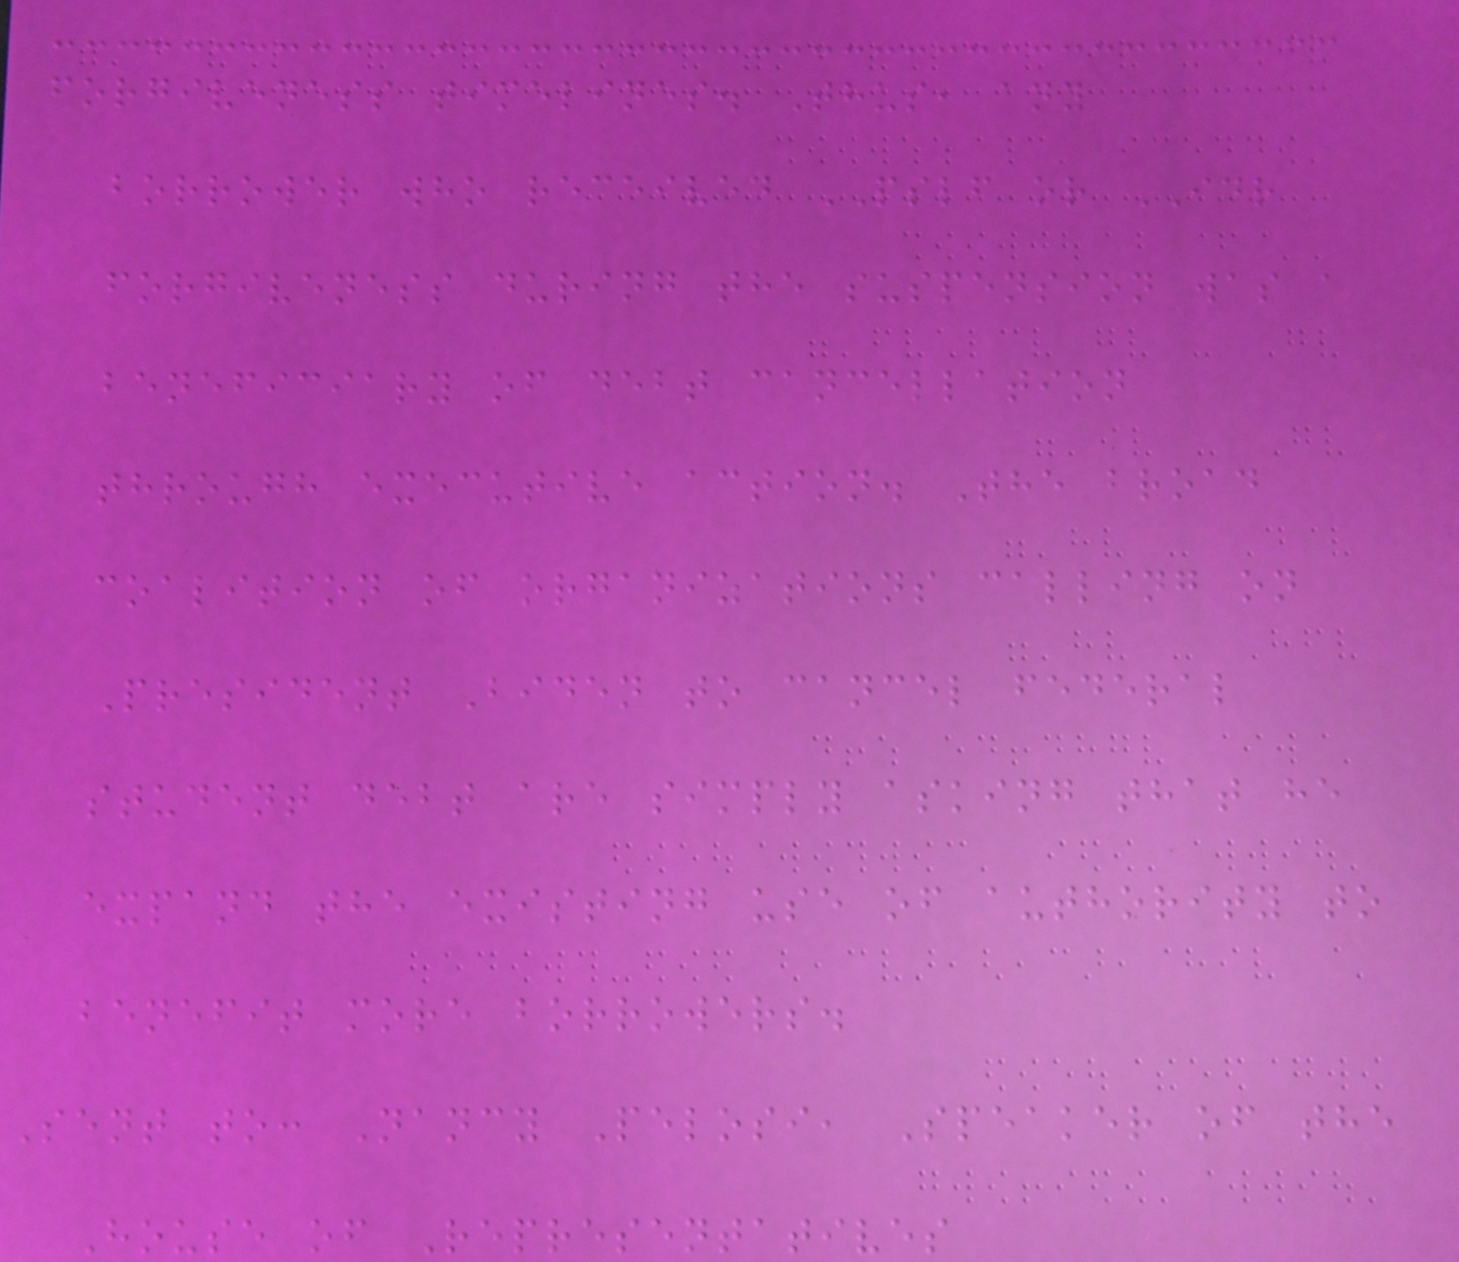forgiveness timelines. Thus, any
borrower who received PSLF or IDR
forgiveness during the suspension was a
beneficiary of debt cancellation
through executive action. The broad
coalition of organizations calling on
President Biden to cancel federal
student debt are simply asking that he
expand the existing use of authority to
benefit more borrowers.
Sent to: Nancy Pelosi, Speaker of the
House of Representatives
